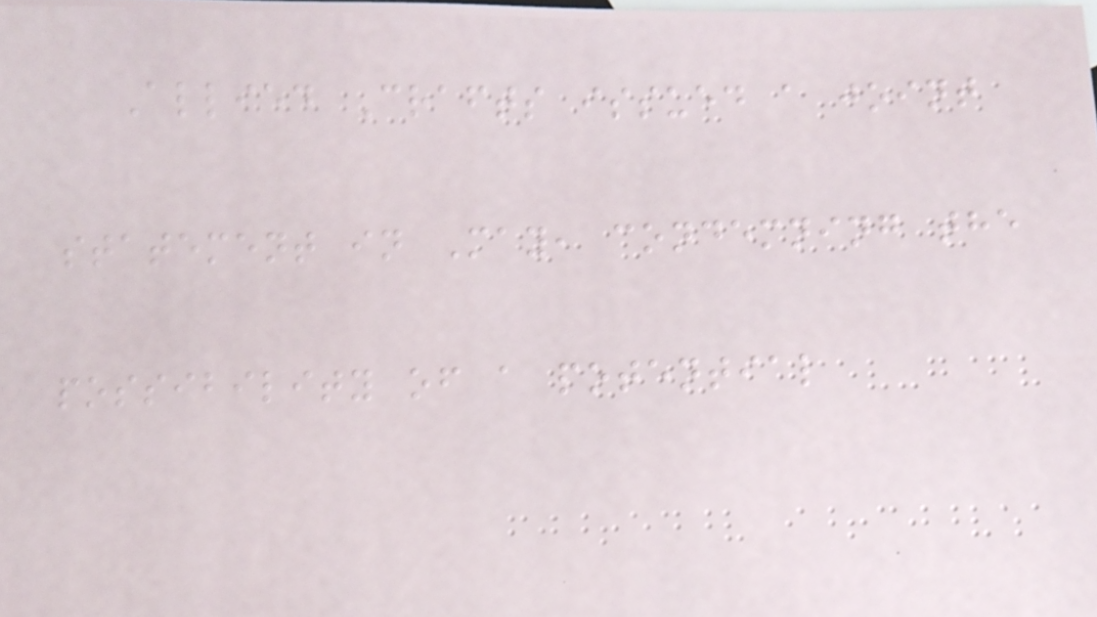Allied Crafts issued a joint
statement in May, condemning the
possibility of a potential
